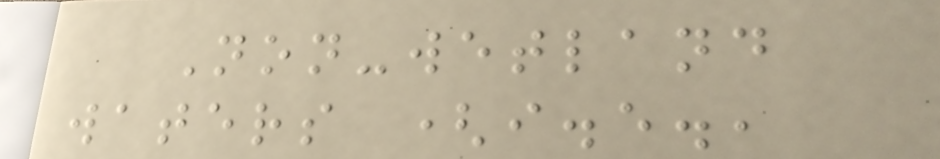Non-wetland
waters (i.e.,
